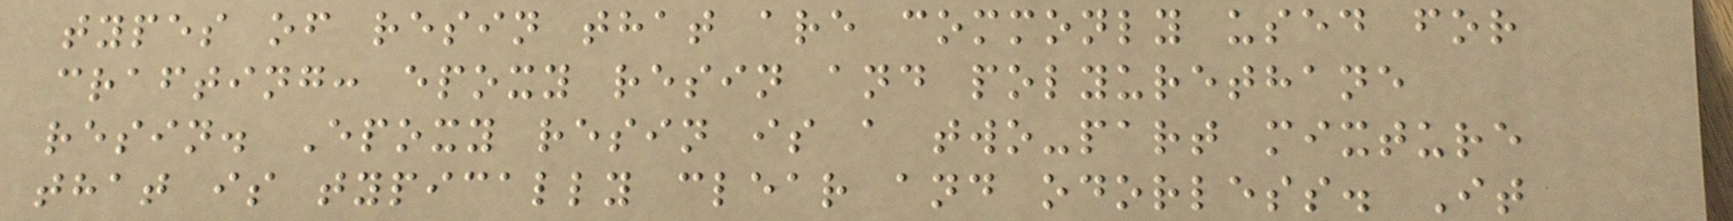types of resin that are commonly used for
crafting: epoxy resin and polyurethane
resin. Epoxy resin is a two-part mixture
that is typically clear and odorless. It
